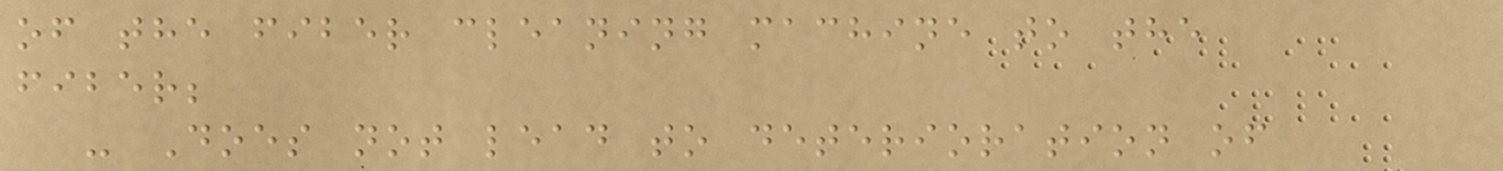of the fiber cleaning machine to the
fiber;
- Does not lead to deterioration of
